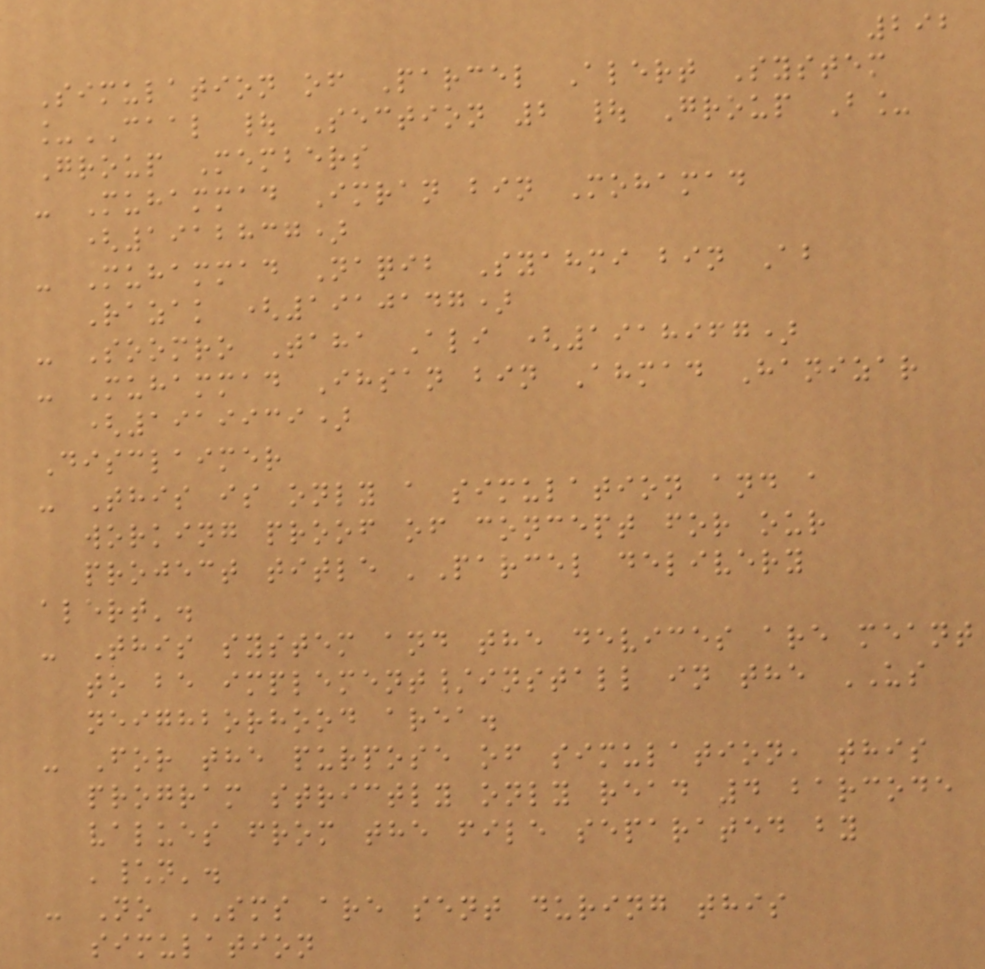292
Simulation of Parcel Alert System
_CAAL | Section 2 | Group B_
Group Members
- Muhammad Imran bin Mohamad
(1912837)
- Muhammad Naqib Syahmi bin Ab
Razak (1910147)
- Soomro Taha Ali (1918967)
- Muhammad Ihsan bin Ahmad Hanizar
(1919939)
Disclaimer
- This is only a simulation and a
working proof of concept for our
project title 'Parcel delivery
alert'.
- This system and the devices are meant
to be implement/install in the US
neighborhood area.
- For the purpose of simulation, this
program strictly only read 4 barcode
values from the file separated by
'\n'.
- No SMS are sent during this
simulation
